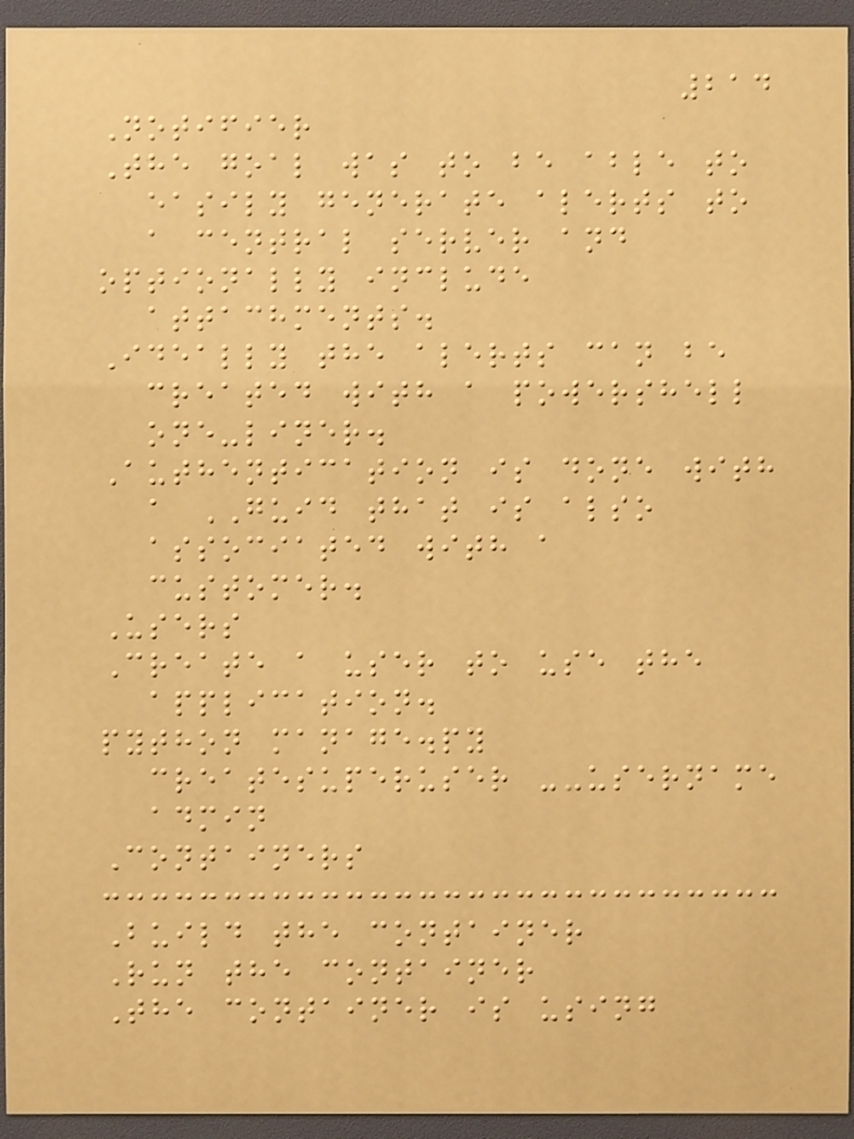214
Notifier
The goal was to be able to
easily generate alerts to
a central server and
optionally include
attachments.
Ideally the alerts can be
created with a powershell
one-liner.
Authentication is done with
a GUID that is also
associated with a
customer.
Users
Create a user to use the
application.
python manage.py
createsuperuser --username
admin
Containers
Build the container
Run the container
The container is using
